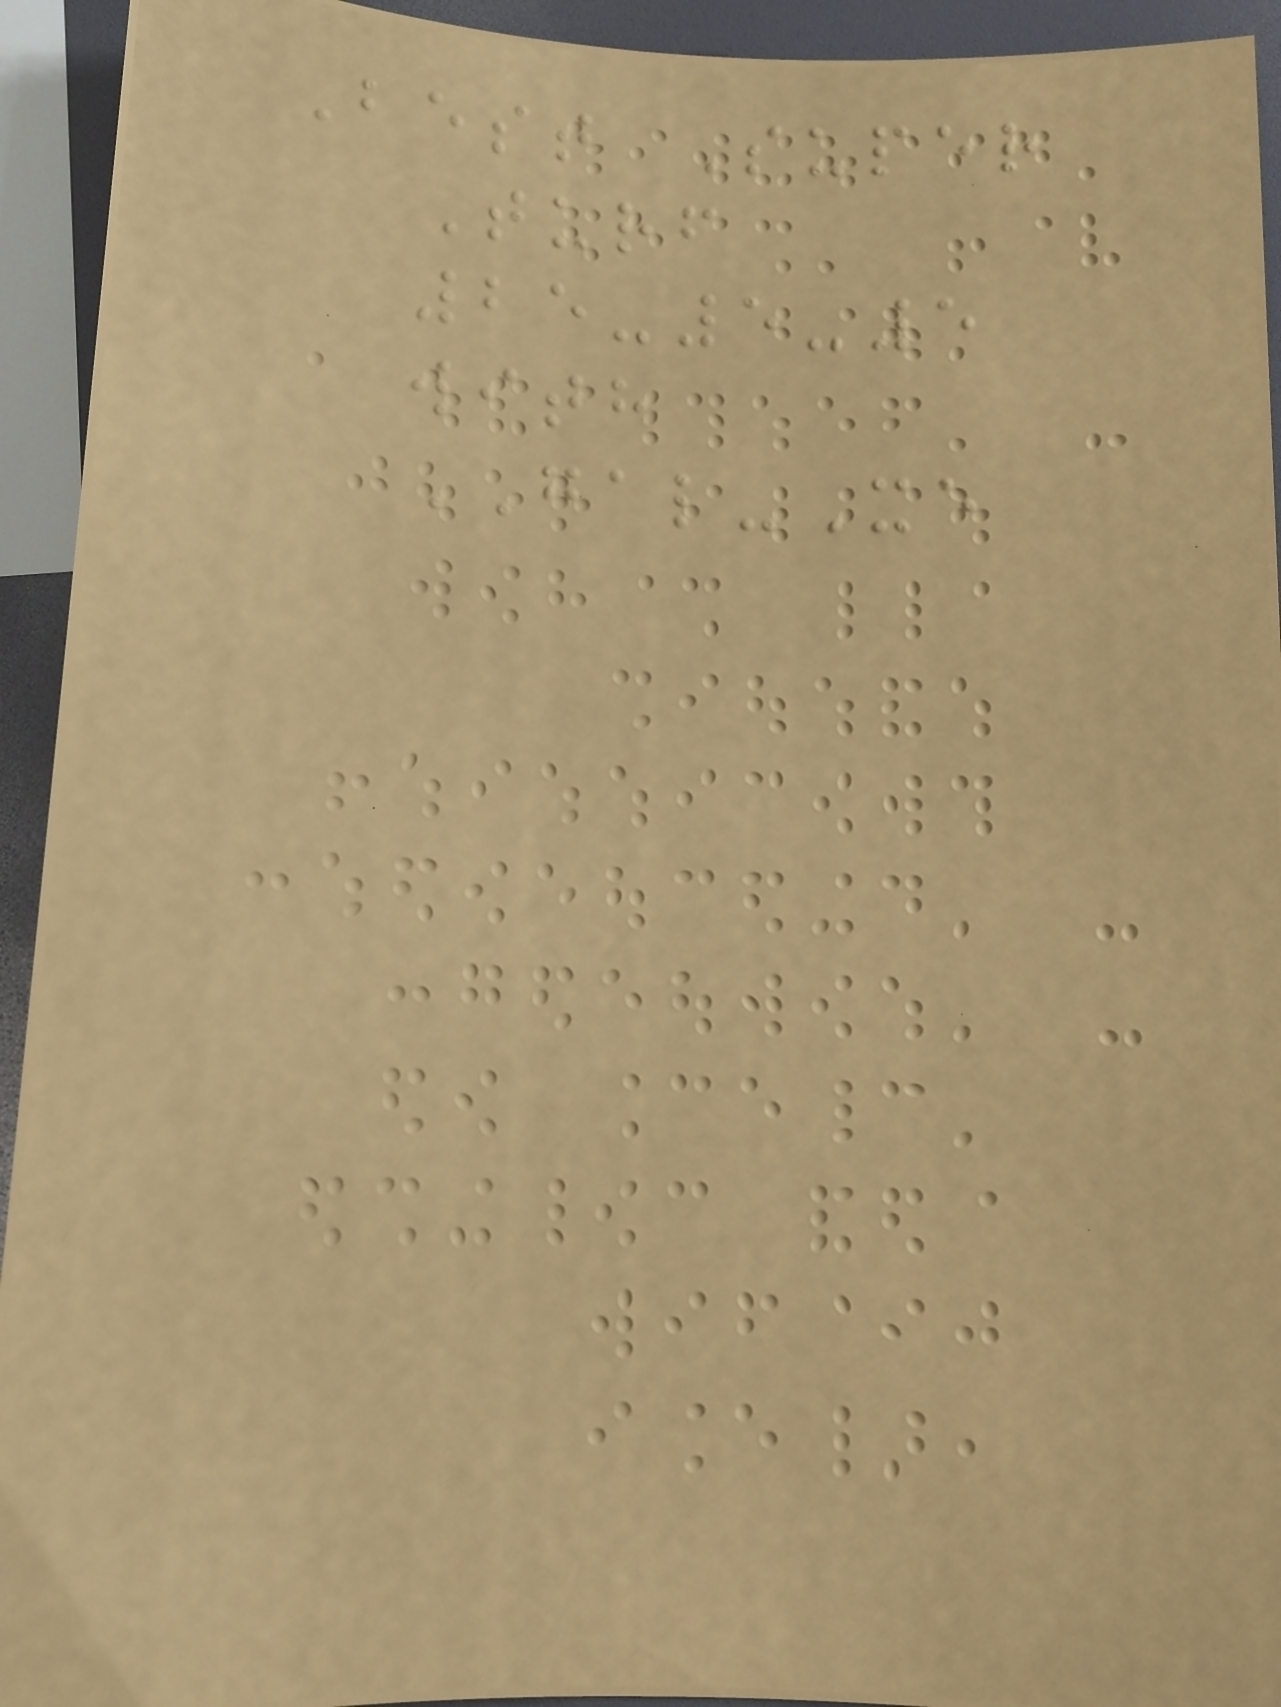Best Super
Turf
25-5-5
with
GAL-Xe
